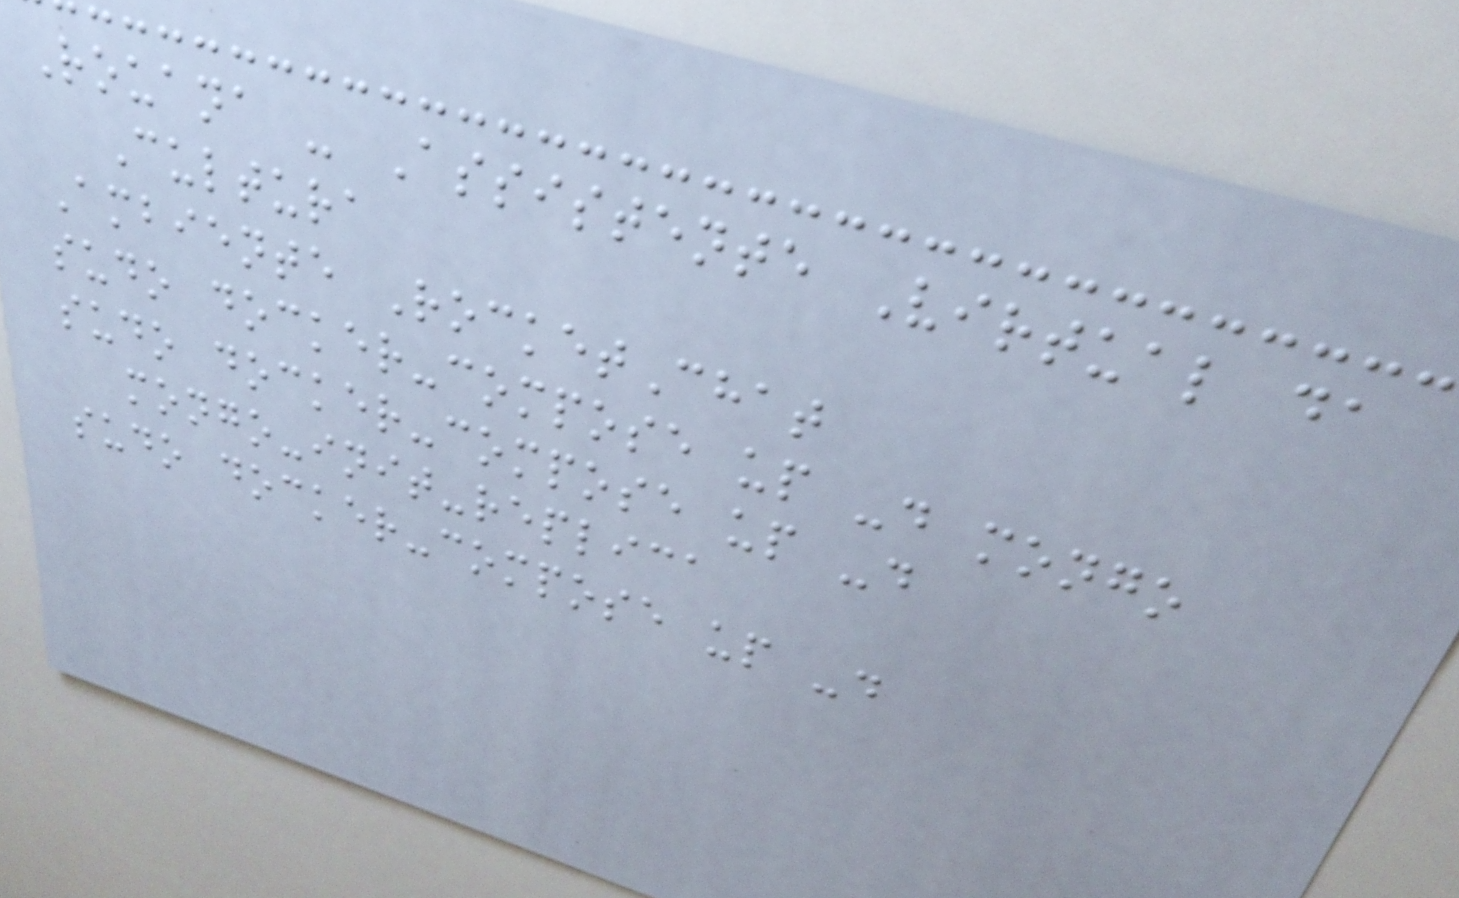Rouana - Assistente Virtual da
Cultura
Ambiente RocketChat
sudo docker-compose up -d mongo
sudo docker-compose up -d
mongo-init-replica
sudo docker-compose up -d
